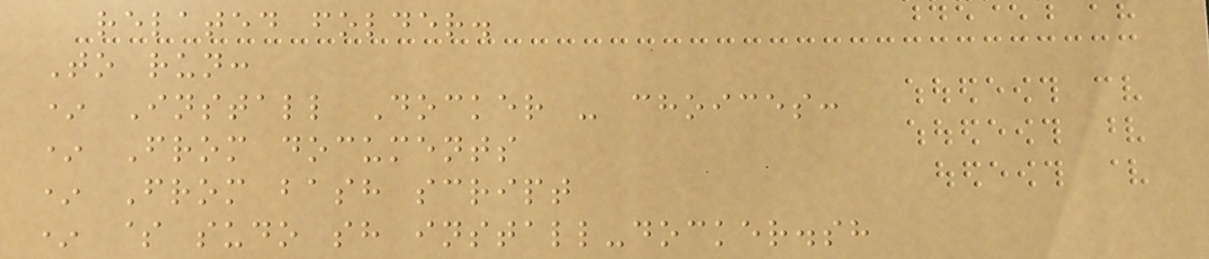related folder.
To run:
* Install Docker - choices:
* From documents
* From bash script
* $ sudo sh install-docker.sh
